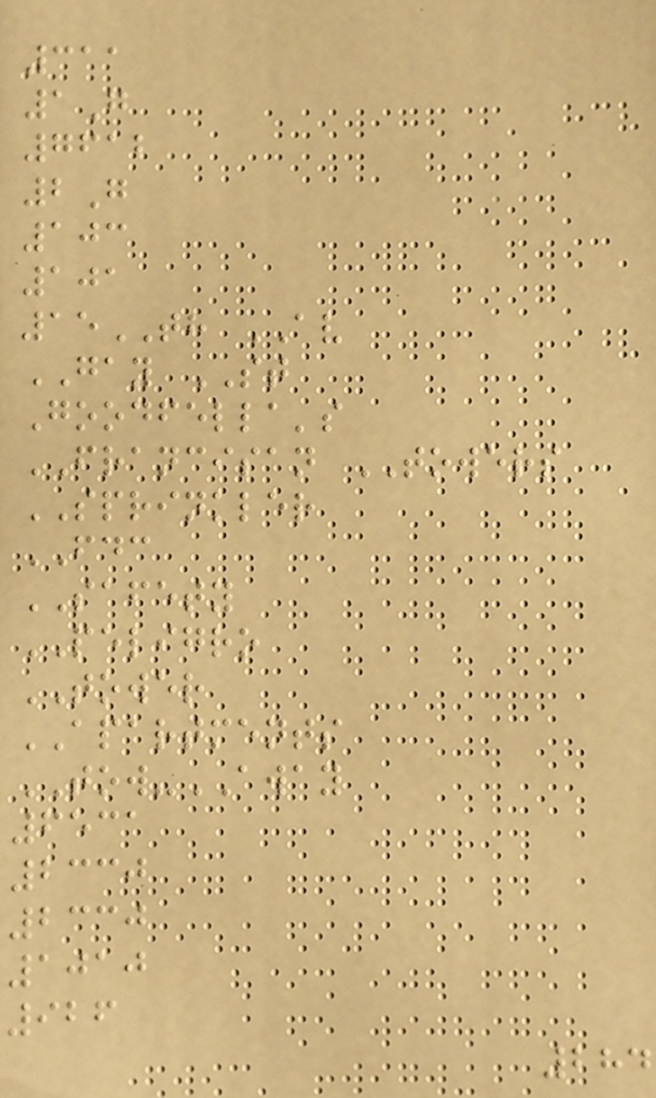311
1G
7612
2G
103
101
15TH AV
GAY ST
Goodfella's
FRANCISAN TOWERS
SPRINKLER
FDC
SAFETY
PELIGRO
TOWER
APARTMENTS
TOW-AWAY
6531
2330
2330
1010
926
284
